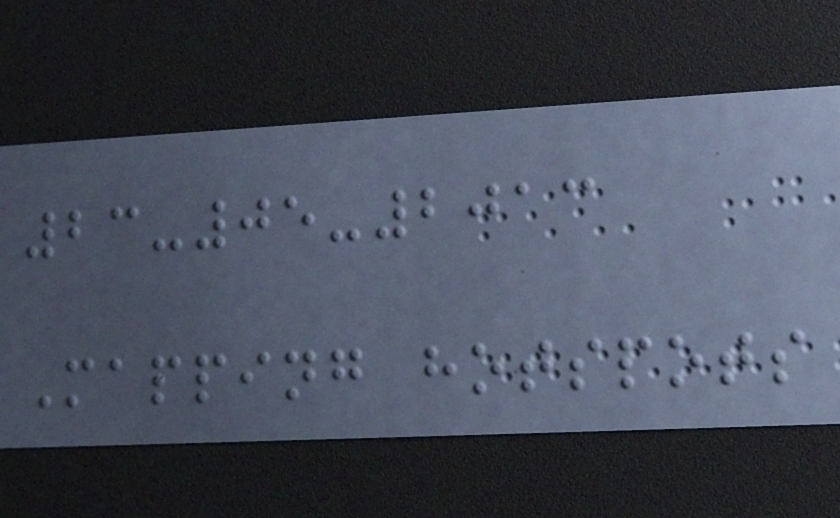23-05-2013
Mapping hotspots
